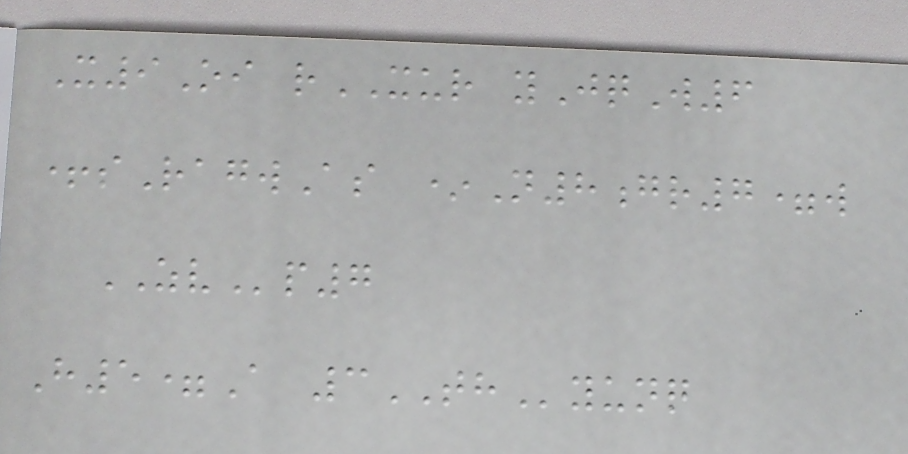X9Oi rXUR yJqW6
+sRagwAs *N8gr7=w
ZVp7
H5=A 3THyunq
